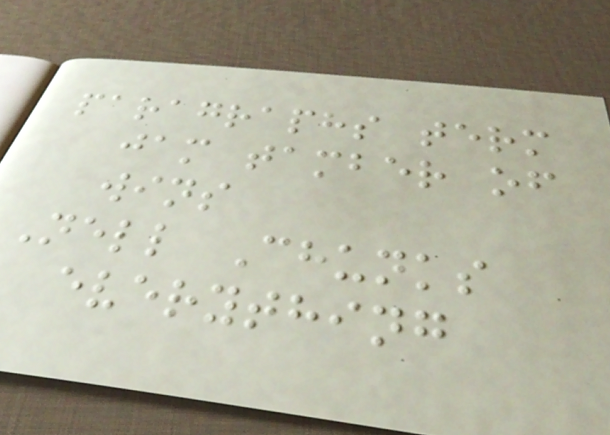paragraphs term
jam tamber of
wins
Nell Chunks
everything
